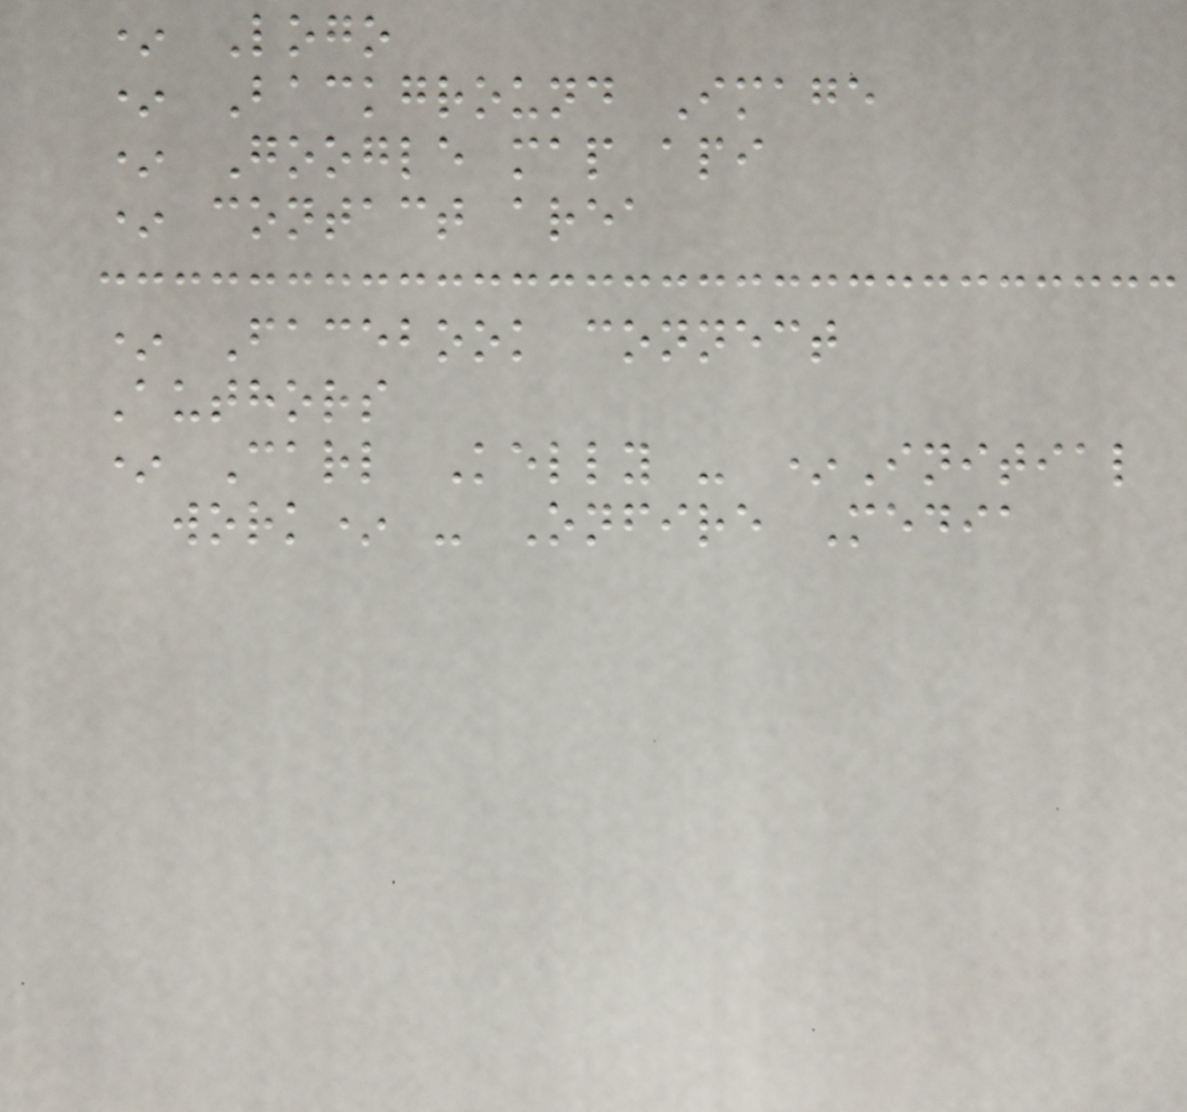* Logo
* Background Image
* Google map api
* contact area
* Facebook connect
Authors
* Carl Kelly - *Initial
work* - Onfire Media
